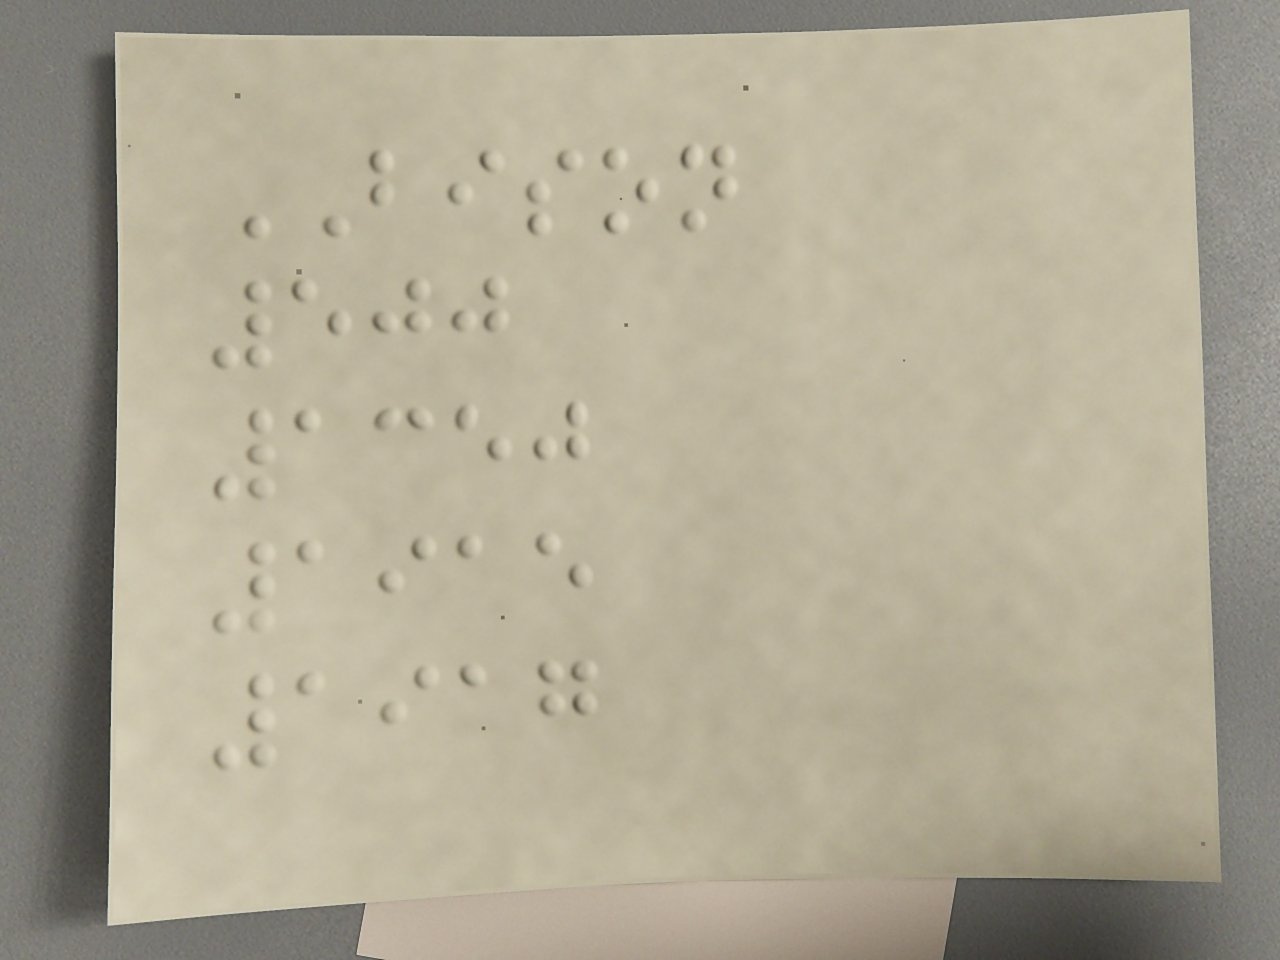BISON
500
1350
1915
1917
